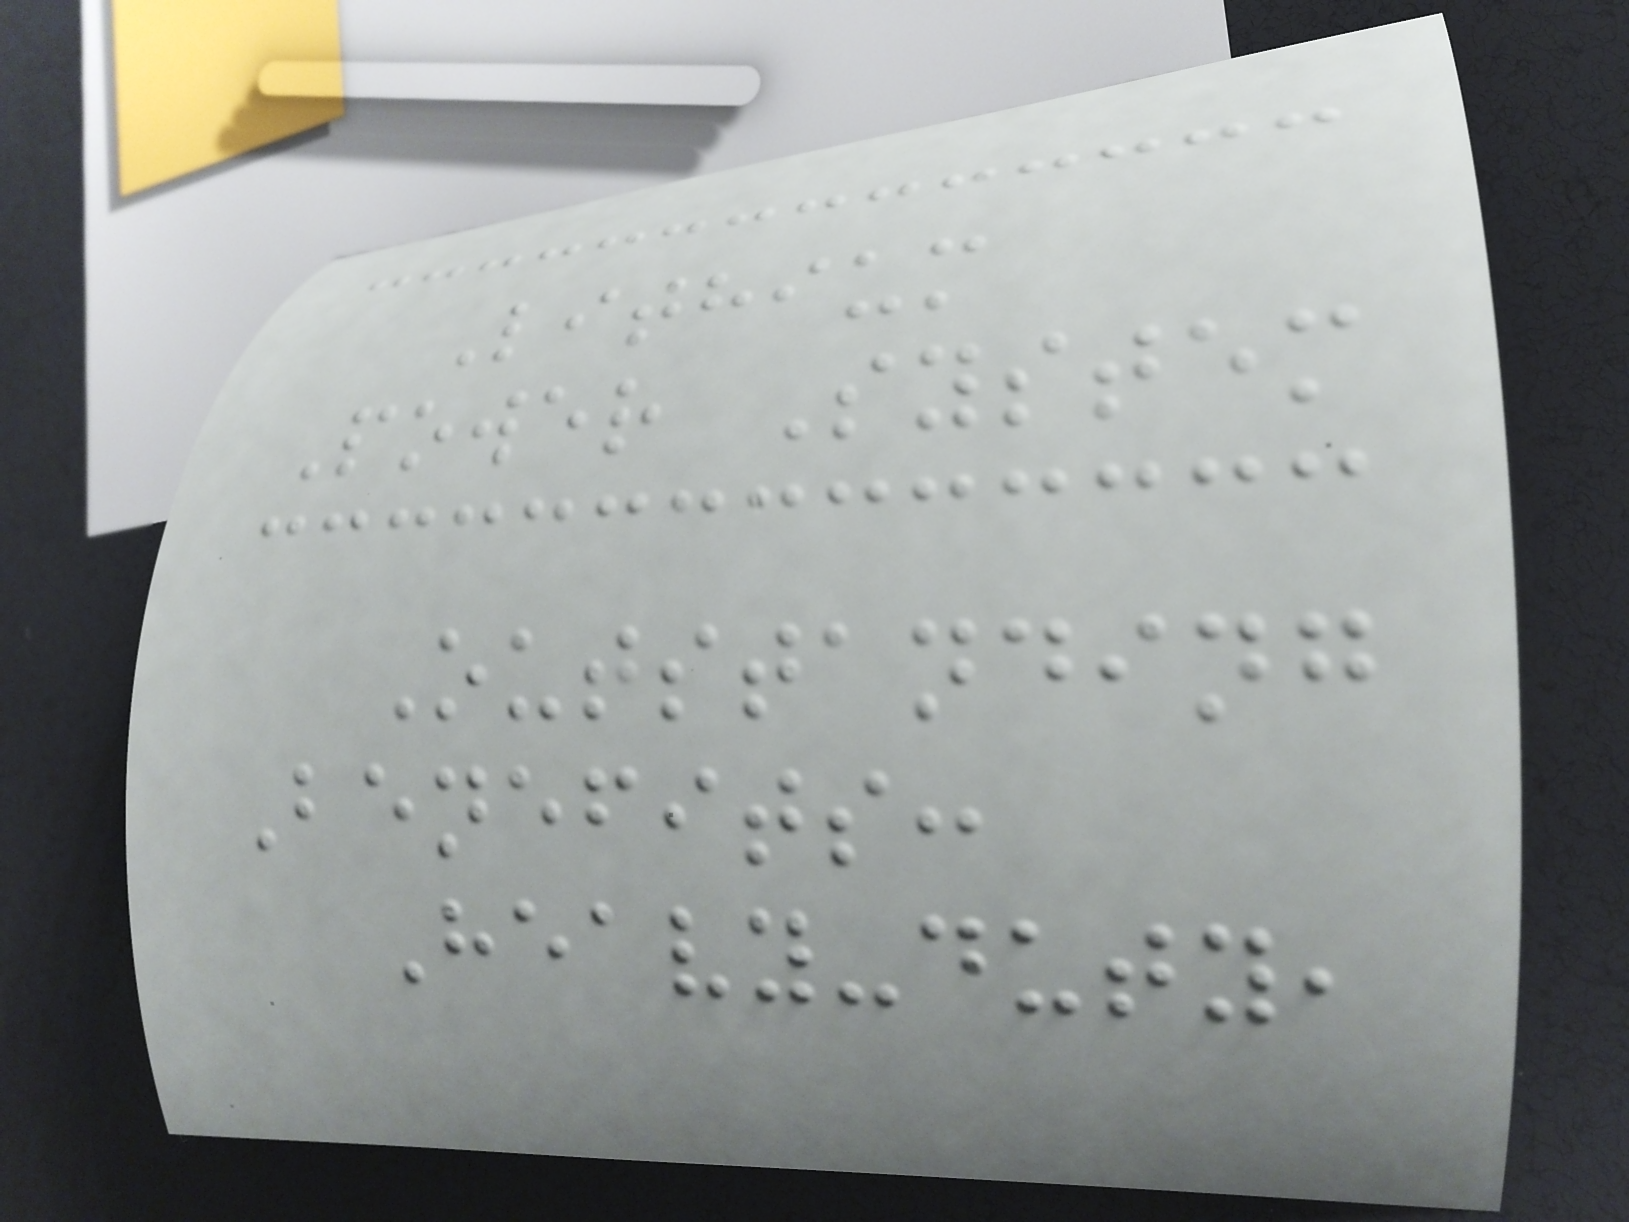Lithium
Power System
Outstanding
Benefits:
Heavy-duty,
